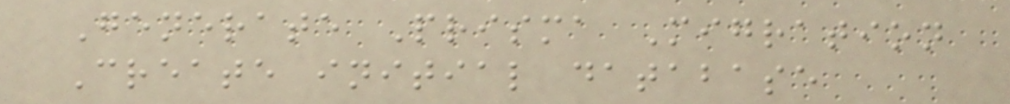Generate Prisma Migration
Create initial database
